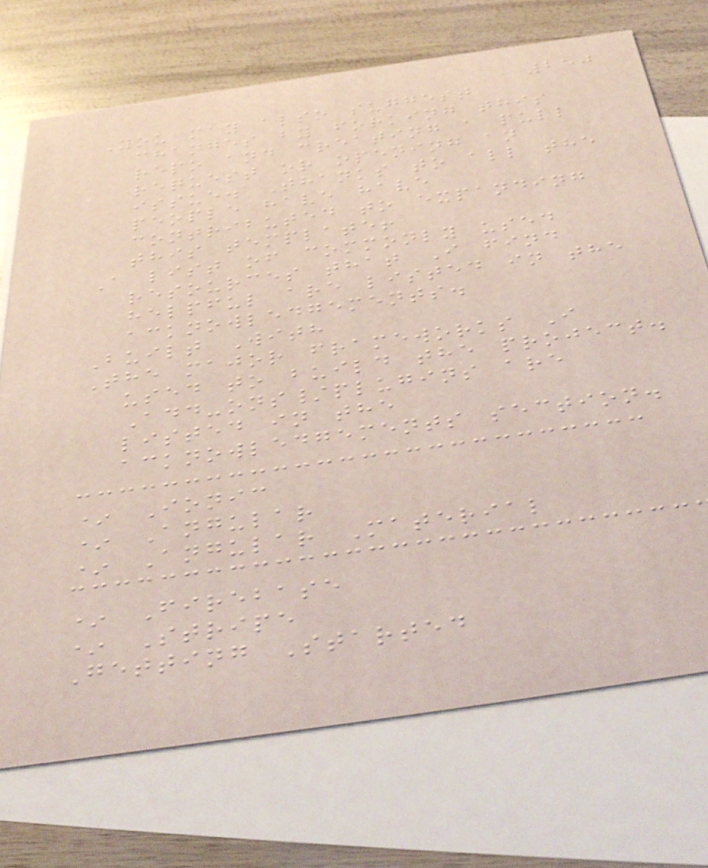250
You may also suggest
changes by forking this
repo and creating a pull
request or opening an
issue. Thanks to all the
people have have
contributed to expanding
this template!
A list of commonly used
resources that I find
helpful are listed in the
acknowledgements.
Built With
The major frameworks I
used to build the project.
Add-ons/plugins are
listed in the
acknowledgements section.
* Ionic
* Angular
* Angular Material
* Firebase
* Stripe
Getting Started
